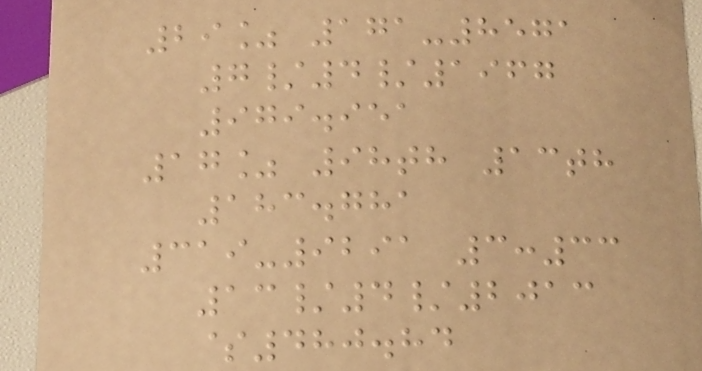29% 171-8571
7/4/1967
979.951
17% 98th 13th
183.781
319-9291 3:33
13/4/2013
$480.84
